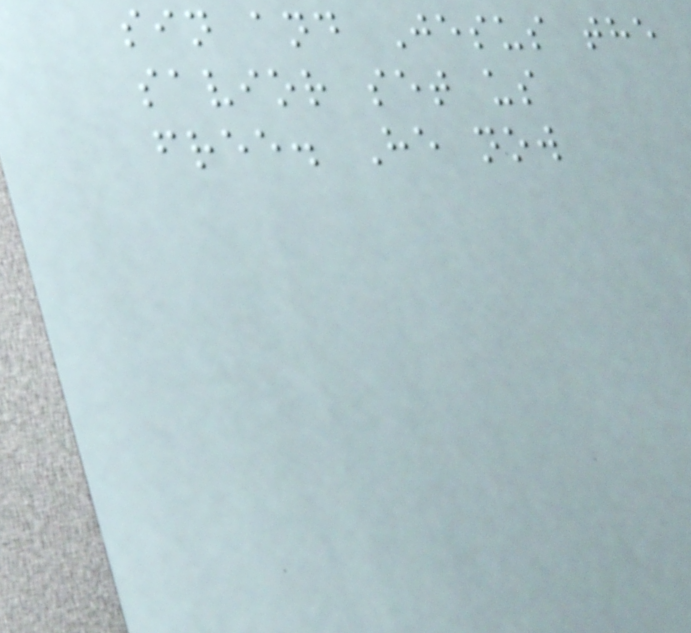sin and Jesus the
savior set us
free. He now
